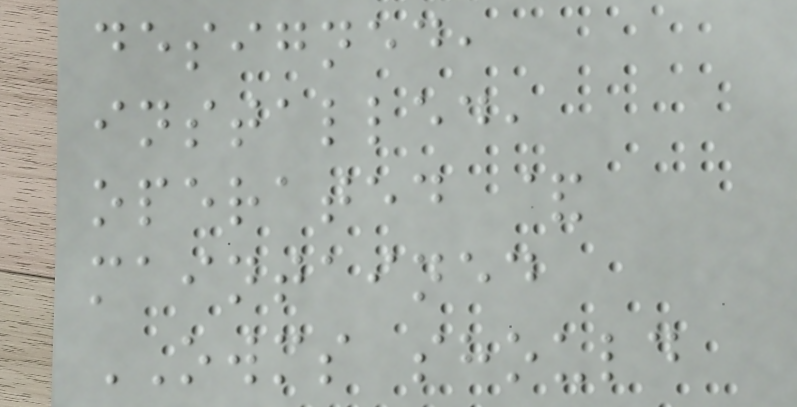designed,
installed,
operated &
maintained
OWMS should
